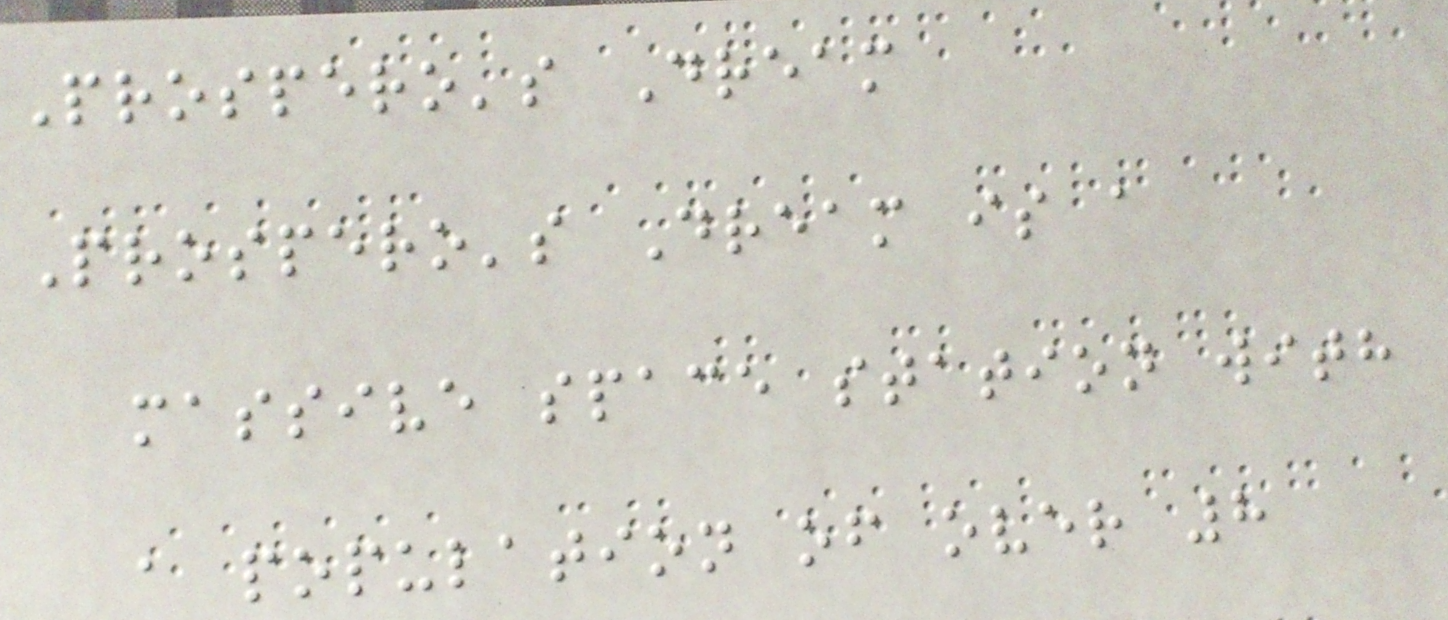Prospero's Dream
Prospero's Dream is a
massive space station with
a population of over 8
